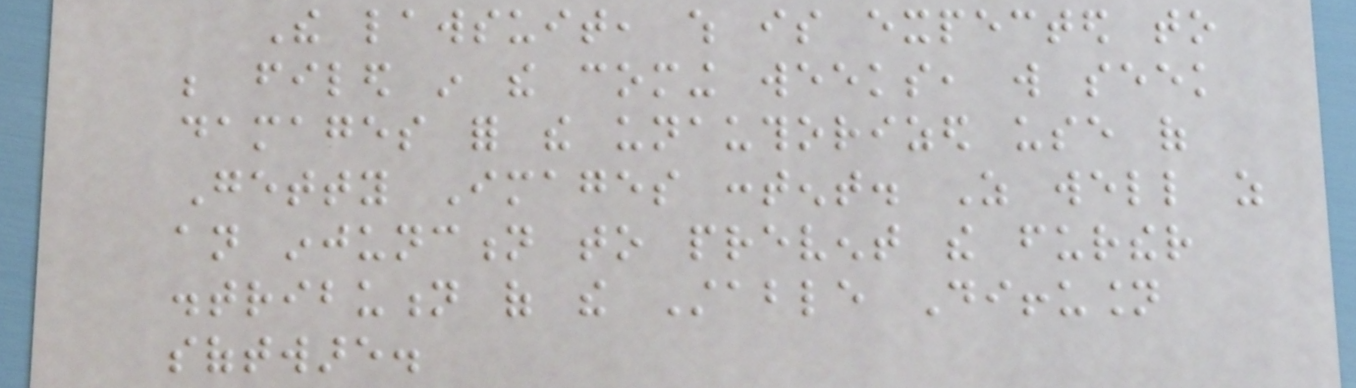The lawsuit, which is expected to
be filed in the coming weeks, will seek
damages for the unauthorized use of
Getty Images content. As well as
an injunction to prevent the further
distribution of the Stable Diffusion
software.
